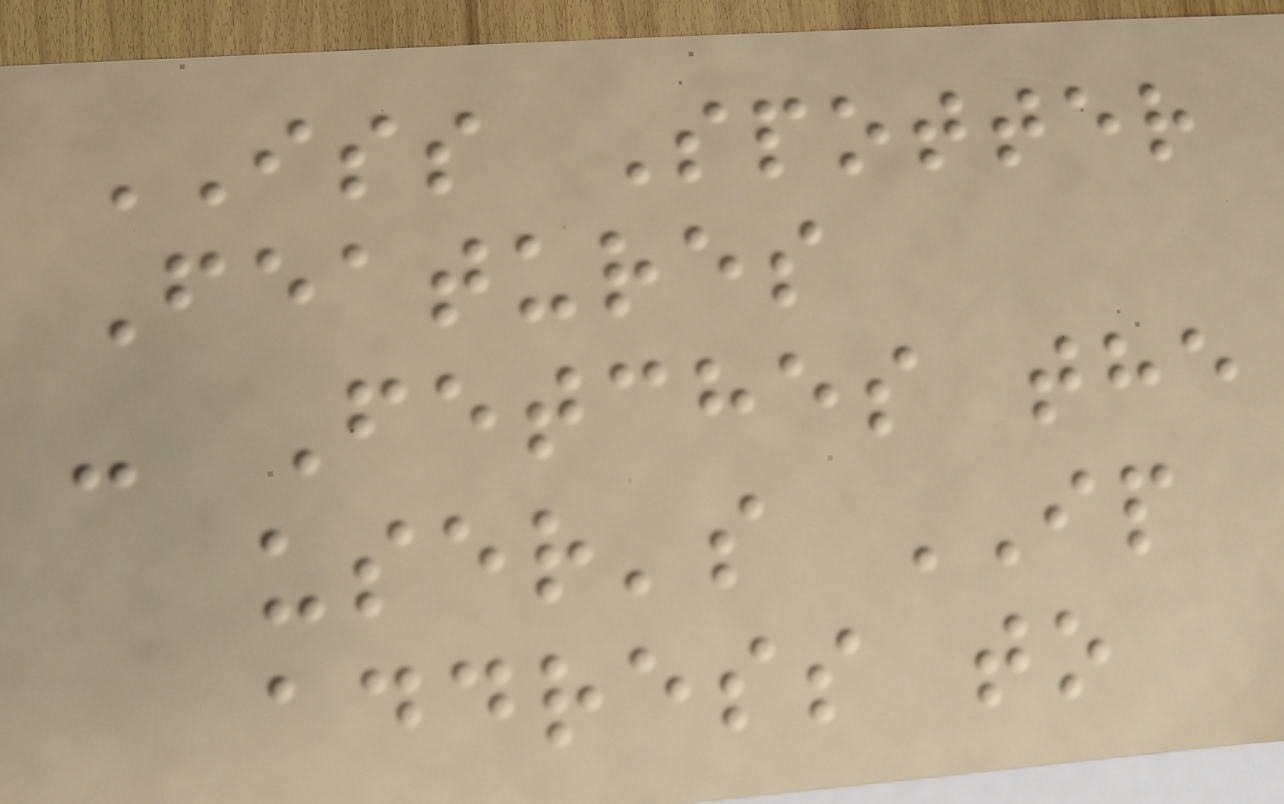ISS Spotter
Features
- Fetches the
user's IP
address to
